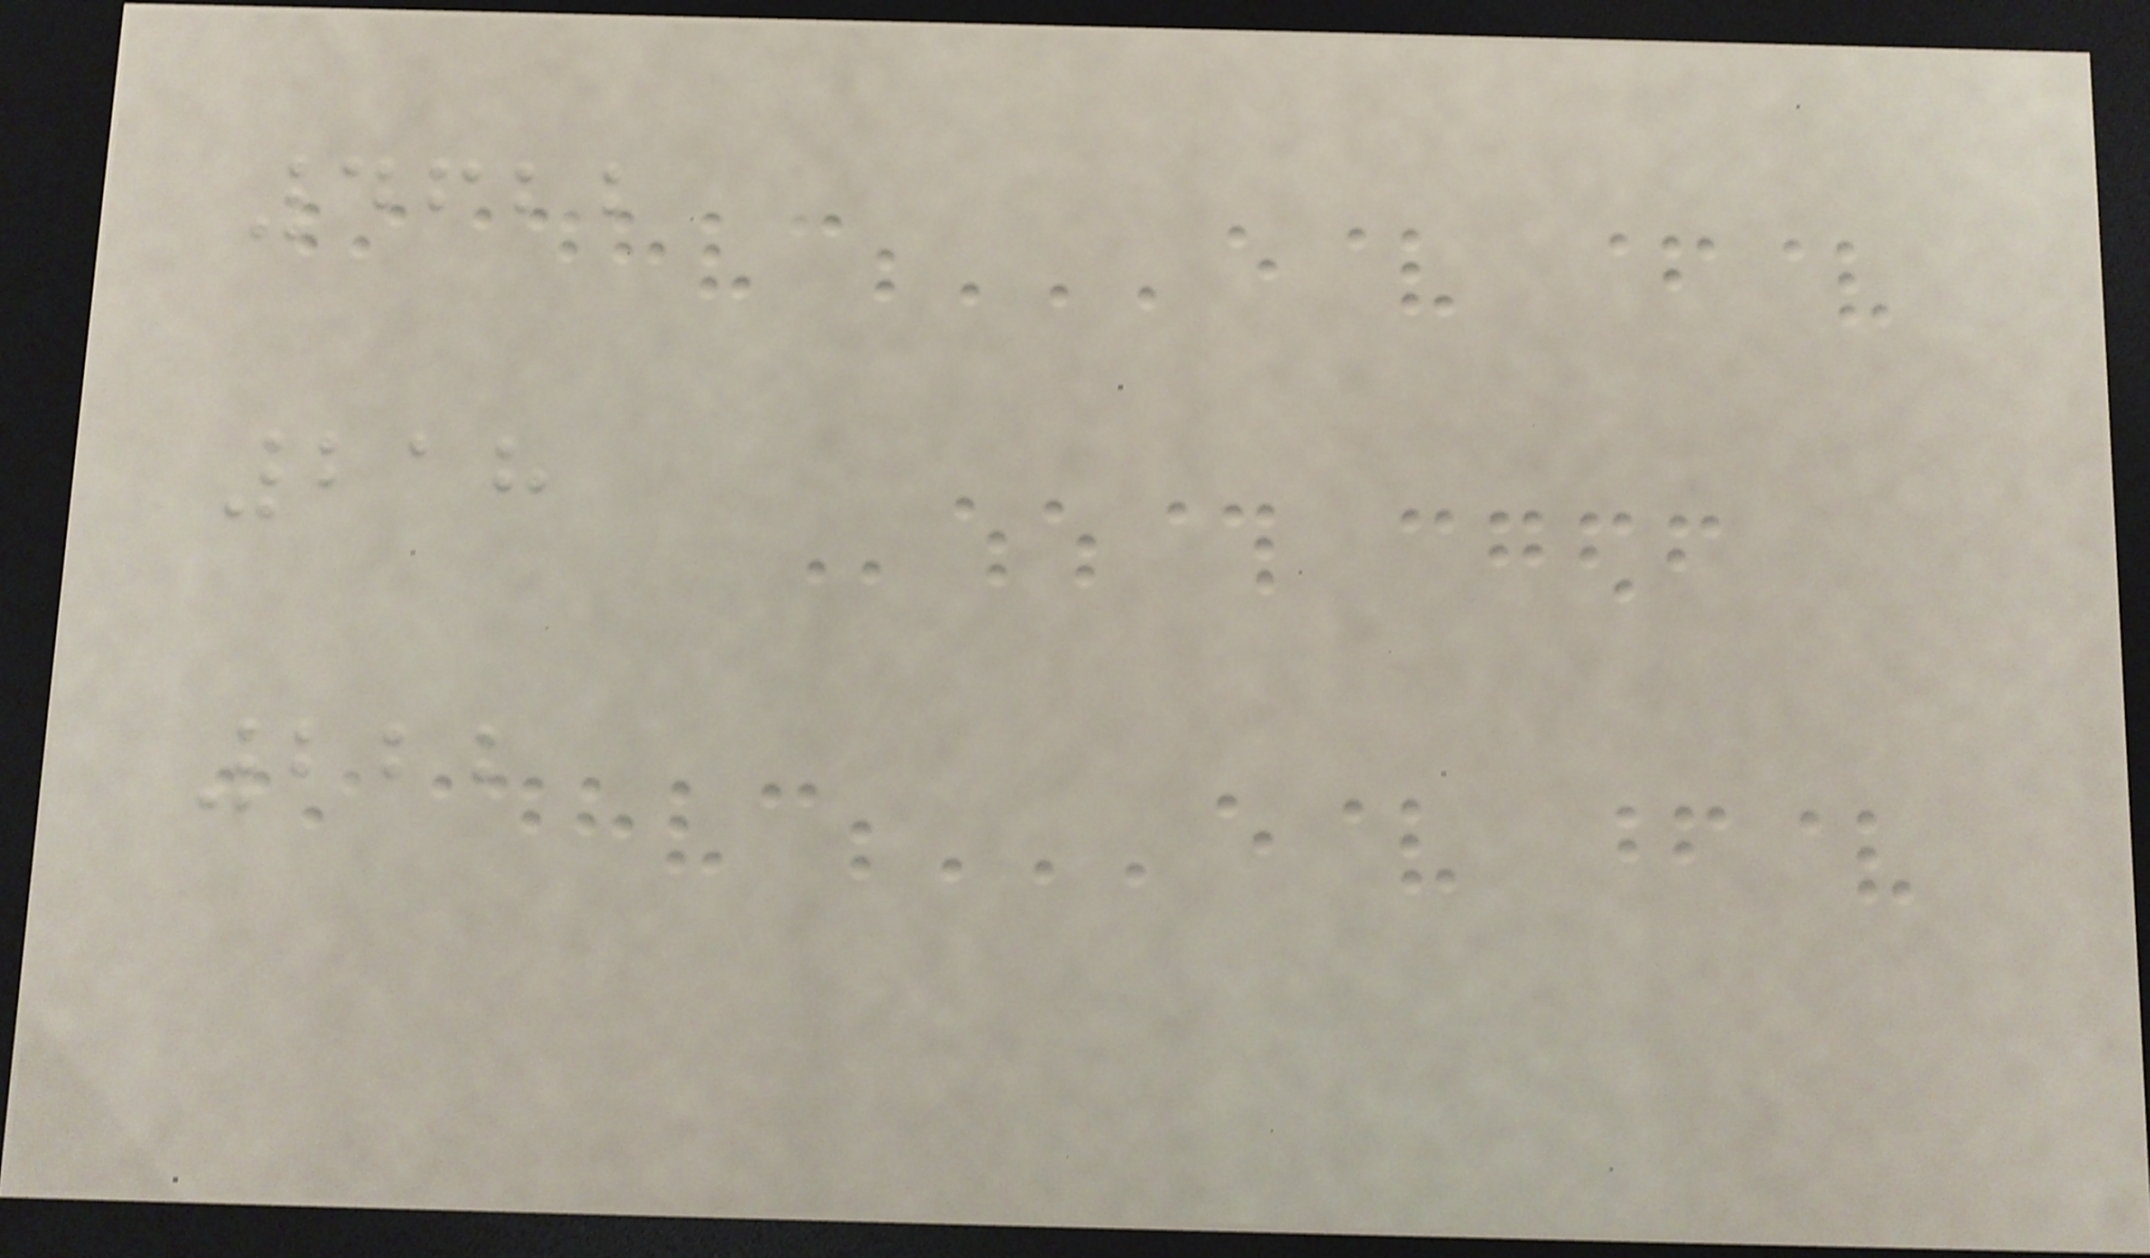4622
218
222
